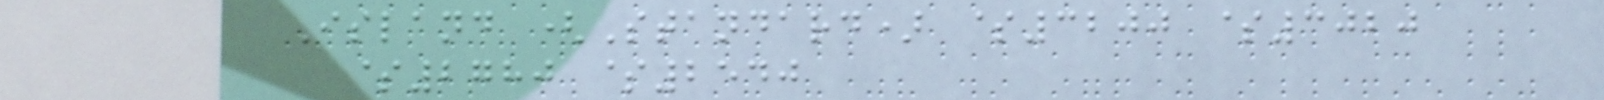Island (Standard) $3200 $3020
$2780 $2540
